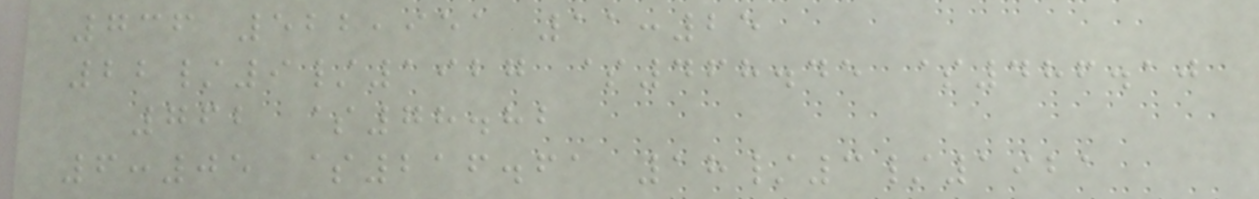736 522,951 11:25
22/9/1927 $468.45 $486.10
762 $78.82
6:05 $216.61 18/3/1921
